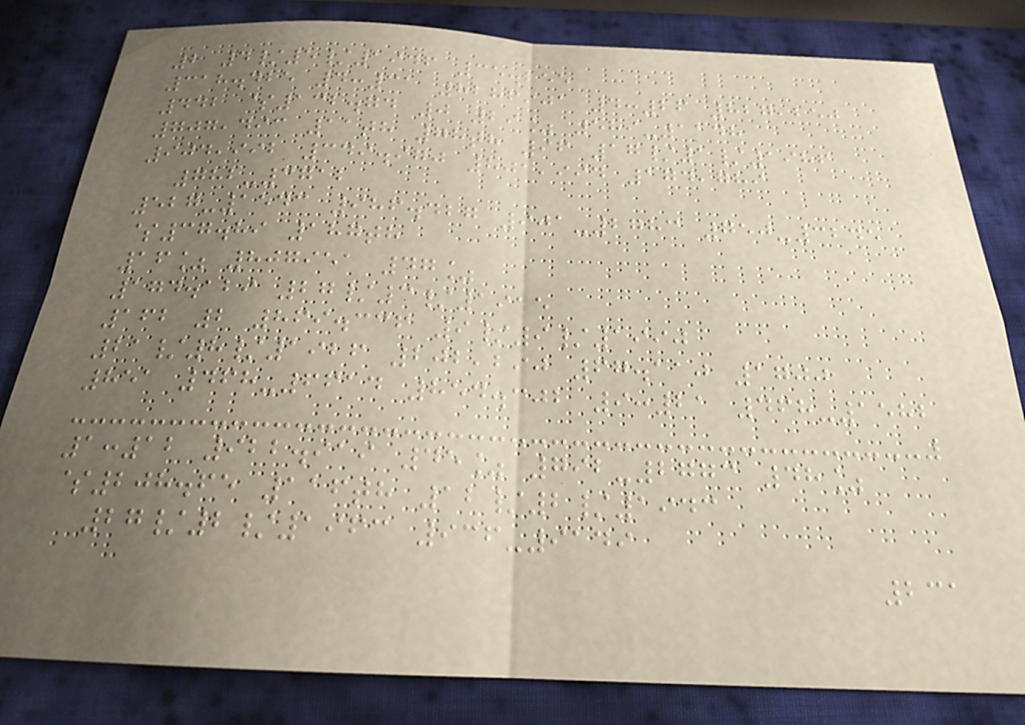2 4/5/1946 35.255
318.425 4:31 8286901 4:26 827,250
442 $132.74 0 29% 589-1148
707,493 11th 78th 96 17/1/1986
904,992 349.970 801,994 174,789
782-3712
527-1543 986.427 901-2783 750-3245
$37.89 187th
16% 807951 47%
174.129 27/3/1915
162 2 869.336 9/9/1990
21/8/1926 202,290 67.110 1700
851 468-6614 854.302 9:21 468-1582
1:12 922.919 45% 792-2773 48%
$208.65 116th 12/2/1943
27/2/1963 936-9149
231
